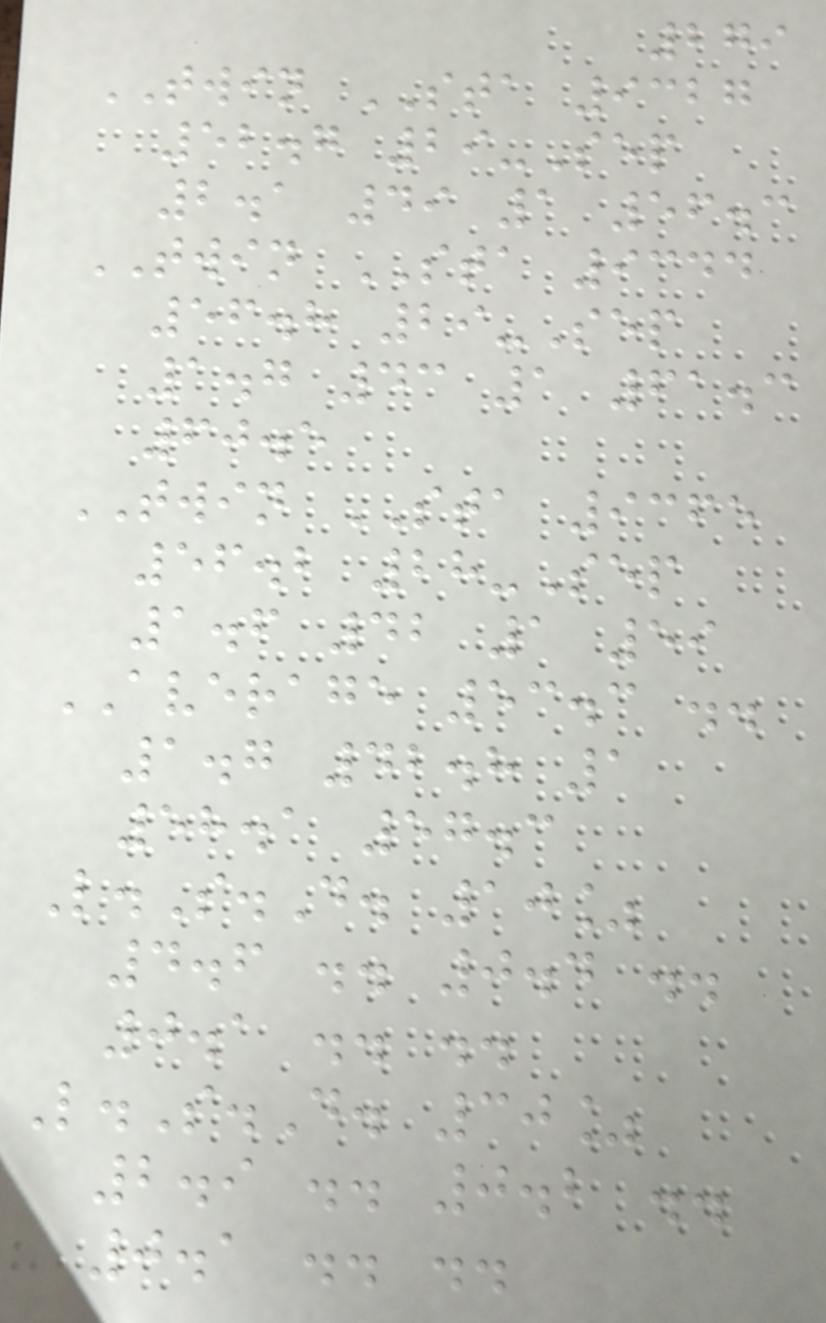279
TWIN STA 9327
52.7 29-Sep
2.1 49 1 56.3
TWIN STA 9344
56.8 29-Sep
1.7 43 1 61.3
60.5
TWIN STA 9365
56.2 28-Sep
1.6 42 1 59
AVERAGE 53.3 ..
1.7 42.8 1
58.1 57.3
L.S.D. 10%
4.6 .. 0.4 ..
0.1 .. ..
L.S.D. 30%
2.9 .. 0.2 ..
0.1 .. ..
